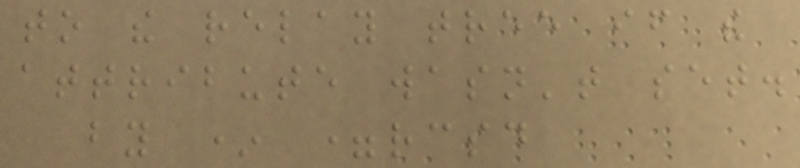to the relay tree if the
attribute wasn't set.
by * =rcsd
